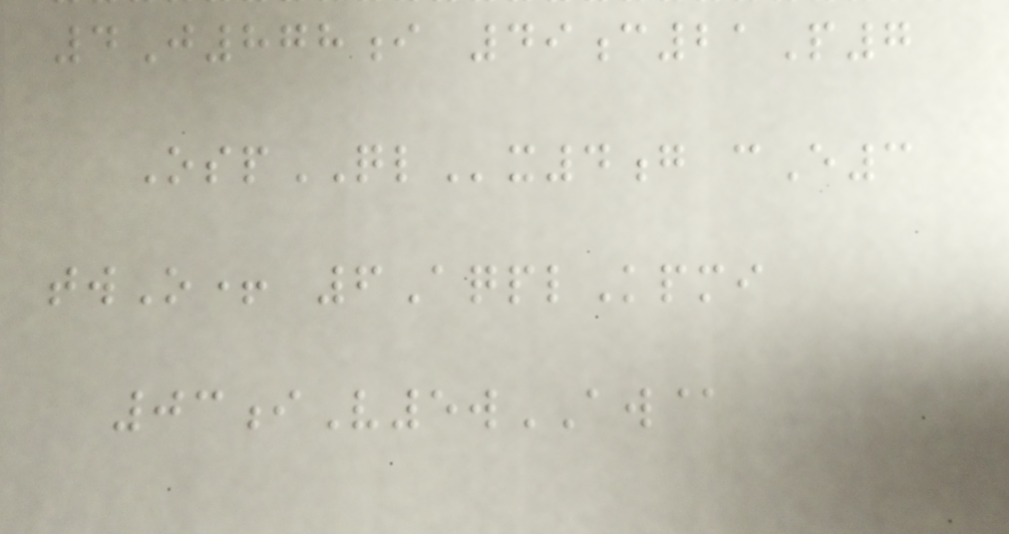4J878i 49c21P7
OspQLx4g cE3
twO+ 6AqplKpmi
03iV5wAW@
